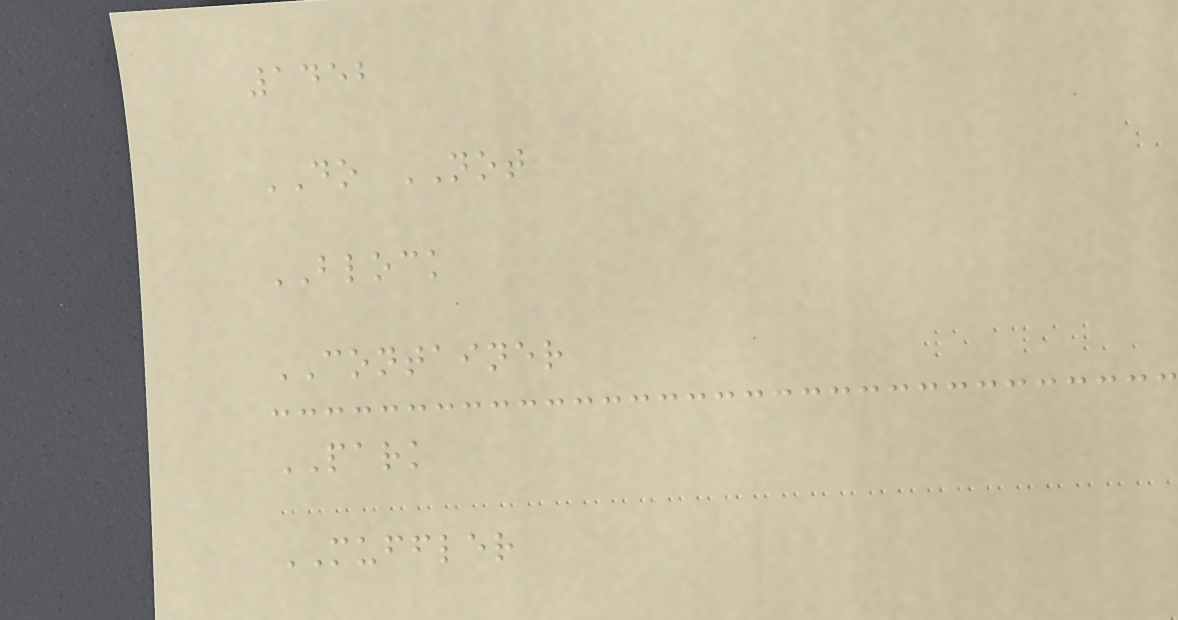1452
DO NOT
BLOCK
CONTAINER
PARK
MUFFLER
